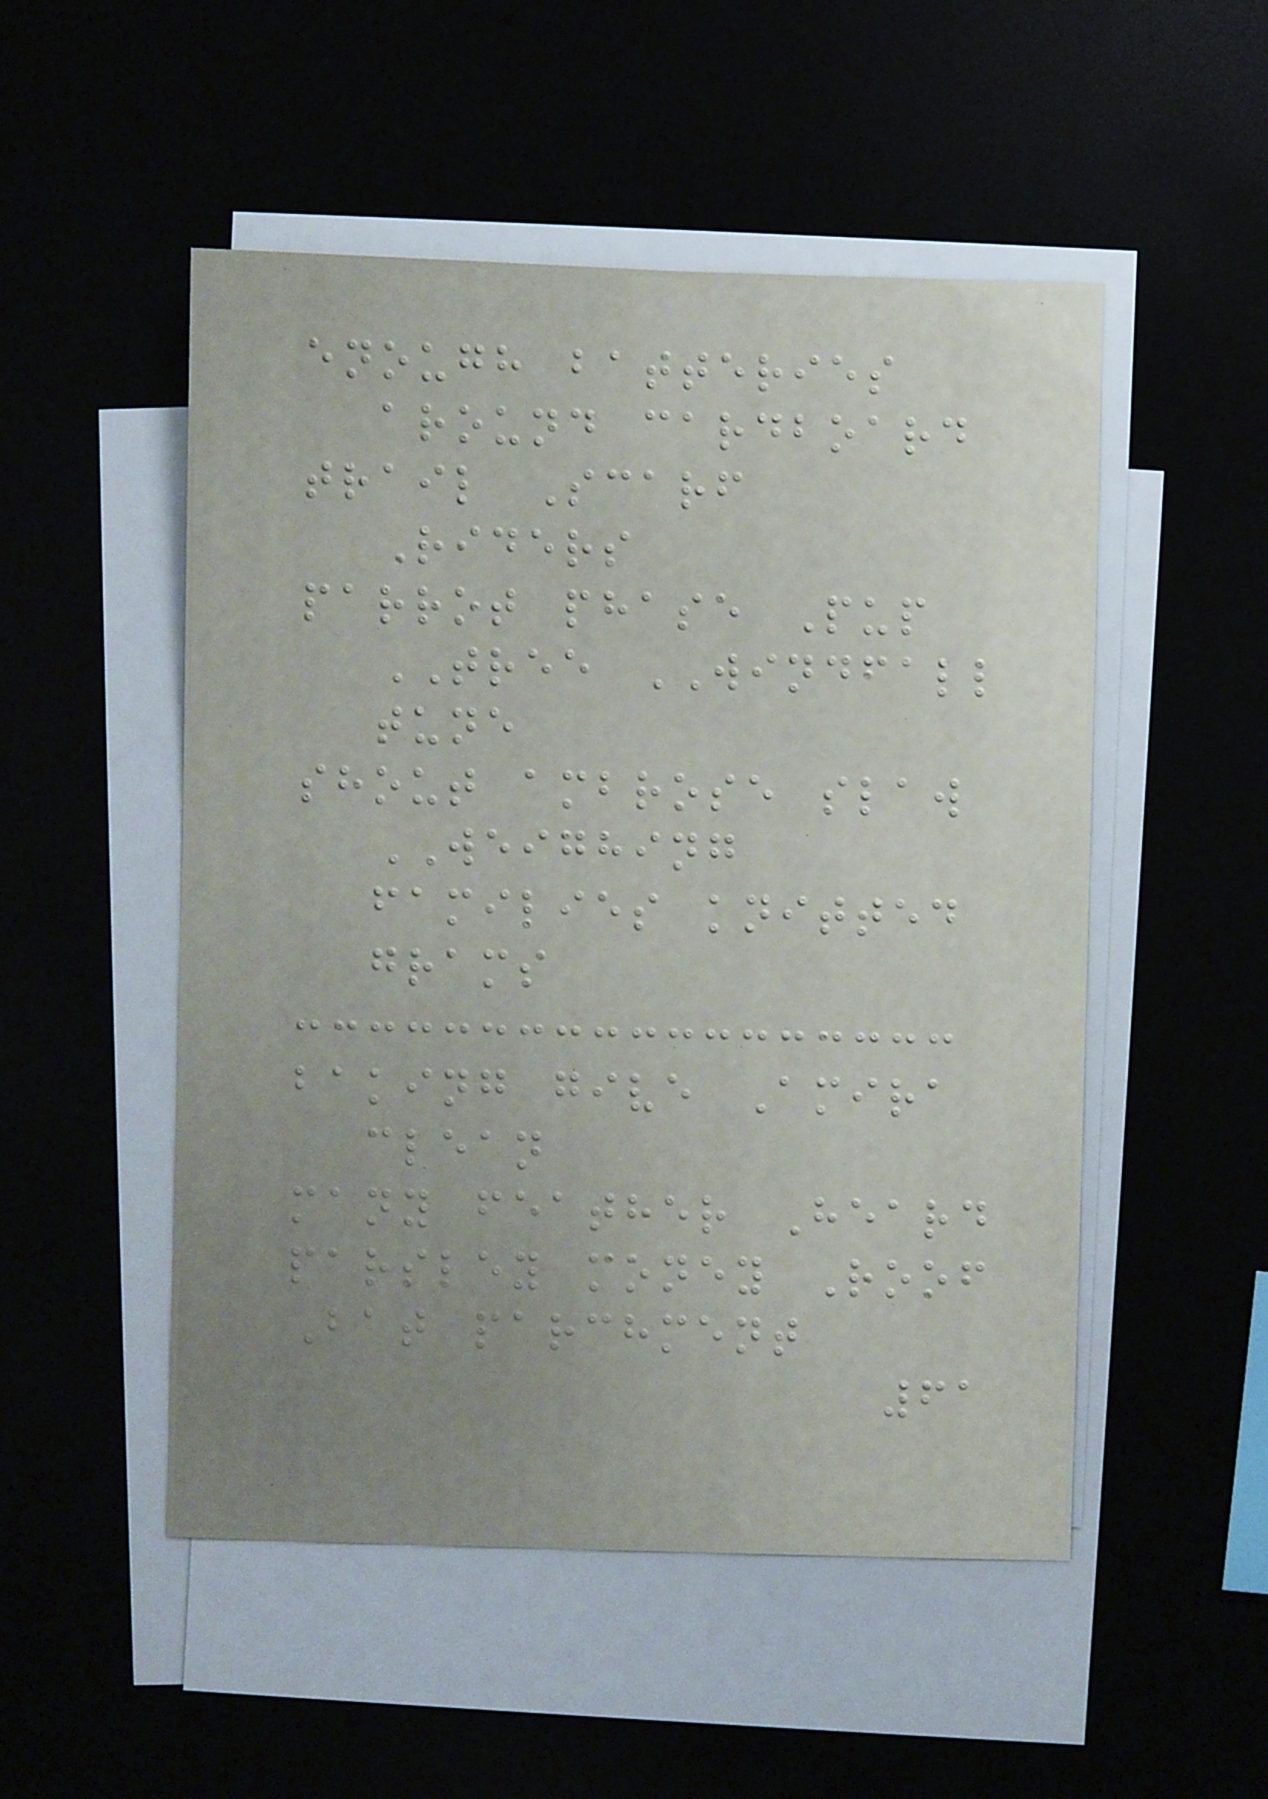enough batteries
around cardboard
trail Scarf
Riders
parrot phase Pup
TREE WINDFALL
tune
shout ambrose slaw
WEIGHING
families knitted
grams
baking give Amira
clean
many feather Heard
parsley money Roof
Bat parchment
61
